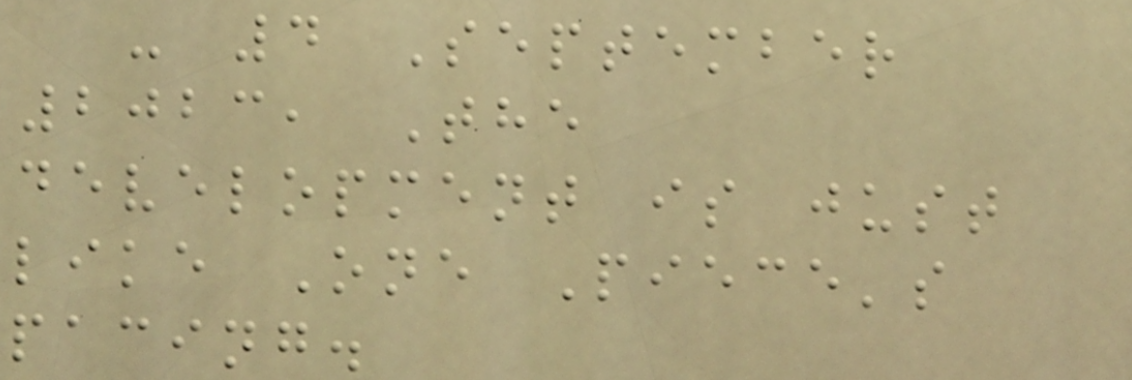- 4 September
2023, The
development is just
like One Piece's
pacing.
